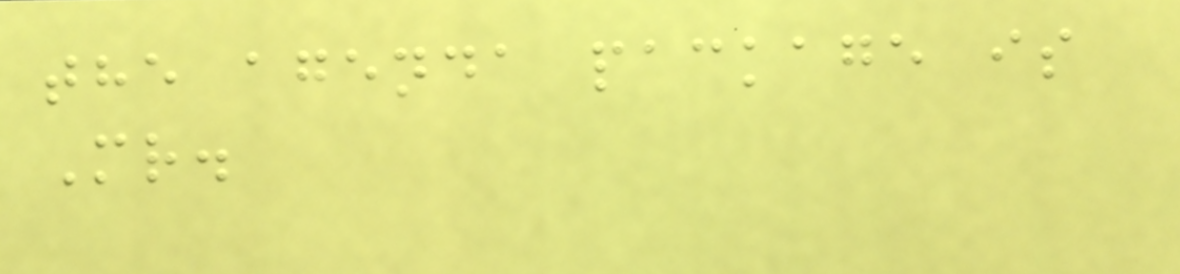the agenda package is
Mr.
